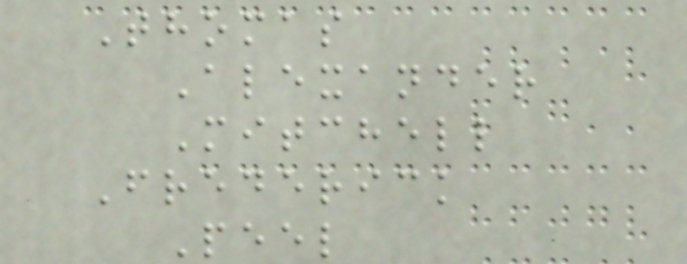Thomas
Alexander
Mitchell
Frederick
Peel
